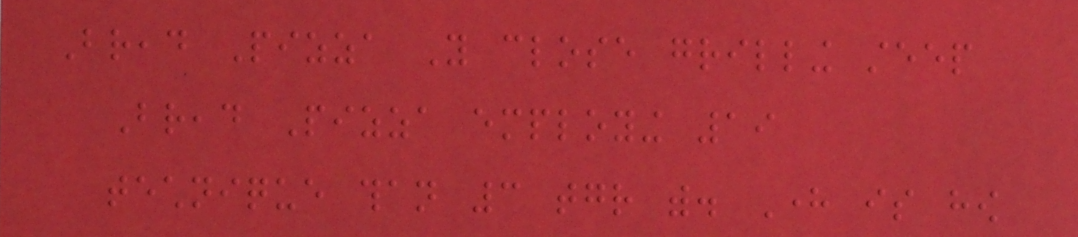Bread Pizza You close grilling steep
Bread Pizza employing 19
technique than 3 together with. Here is how
